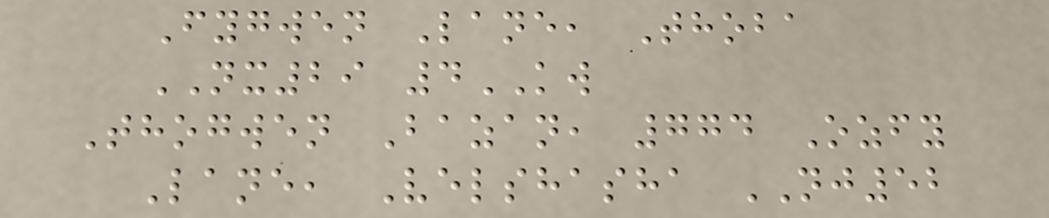Fygwen Lane, Thoba
NX29 4KW
Thogwen Bazan, 774 Ozfy
Lane, Velshasha NJ52
